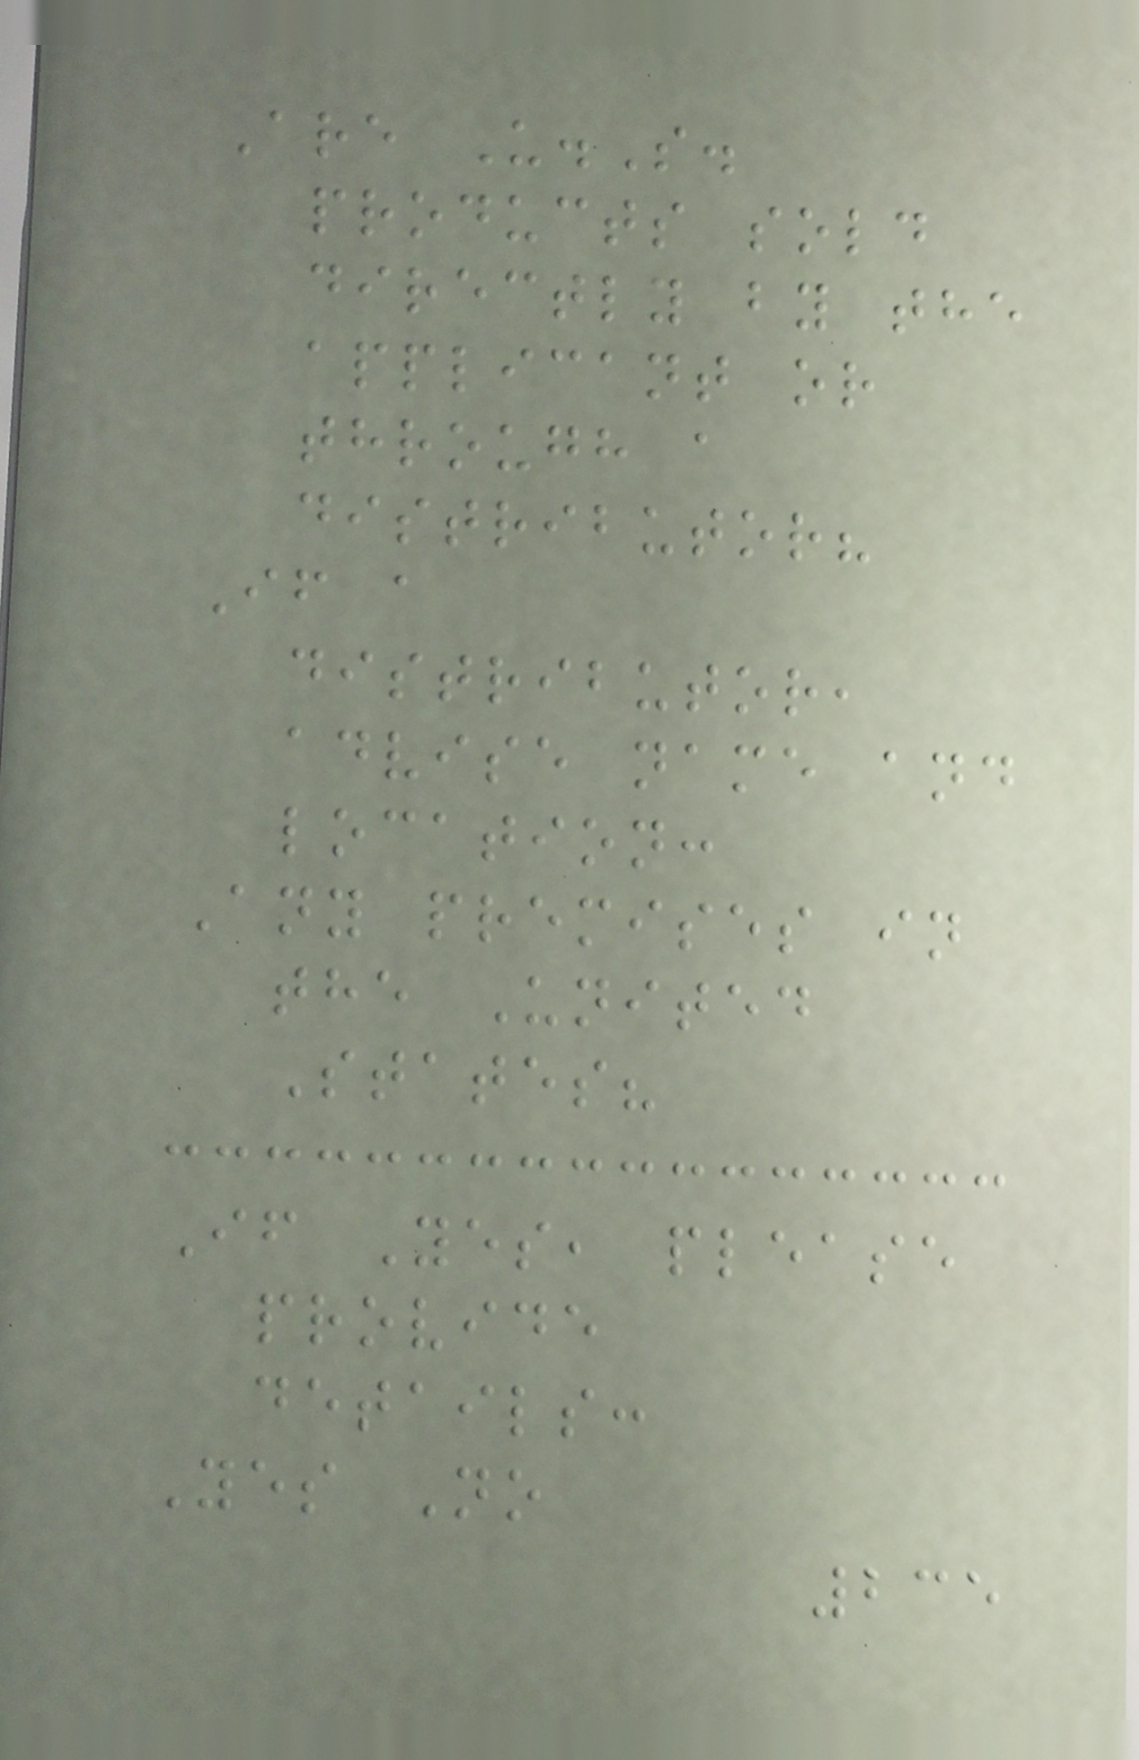Are U.S.
products sold
directly by the
applicant or
through a
distributor?
If a
distributor,
advise name and
location:
Any premises in
the United
States?
If Yes, please
provide
details:
Yes No
235
